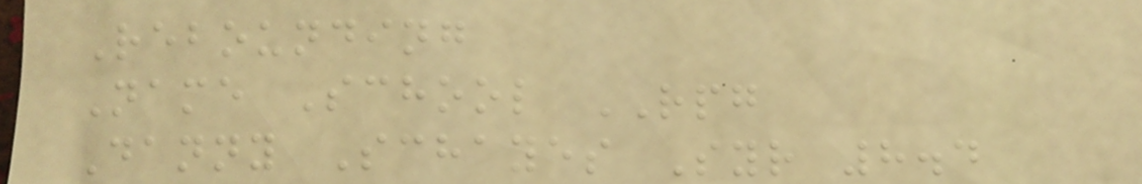Rebounding
Name School RPG
Danny Schayes Syr 8.4
